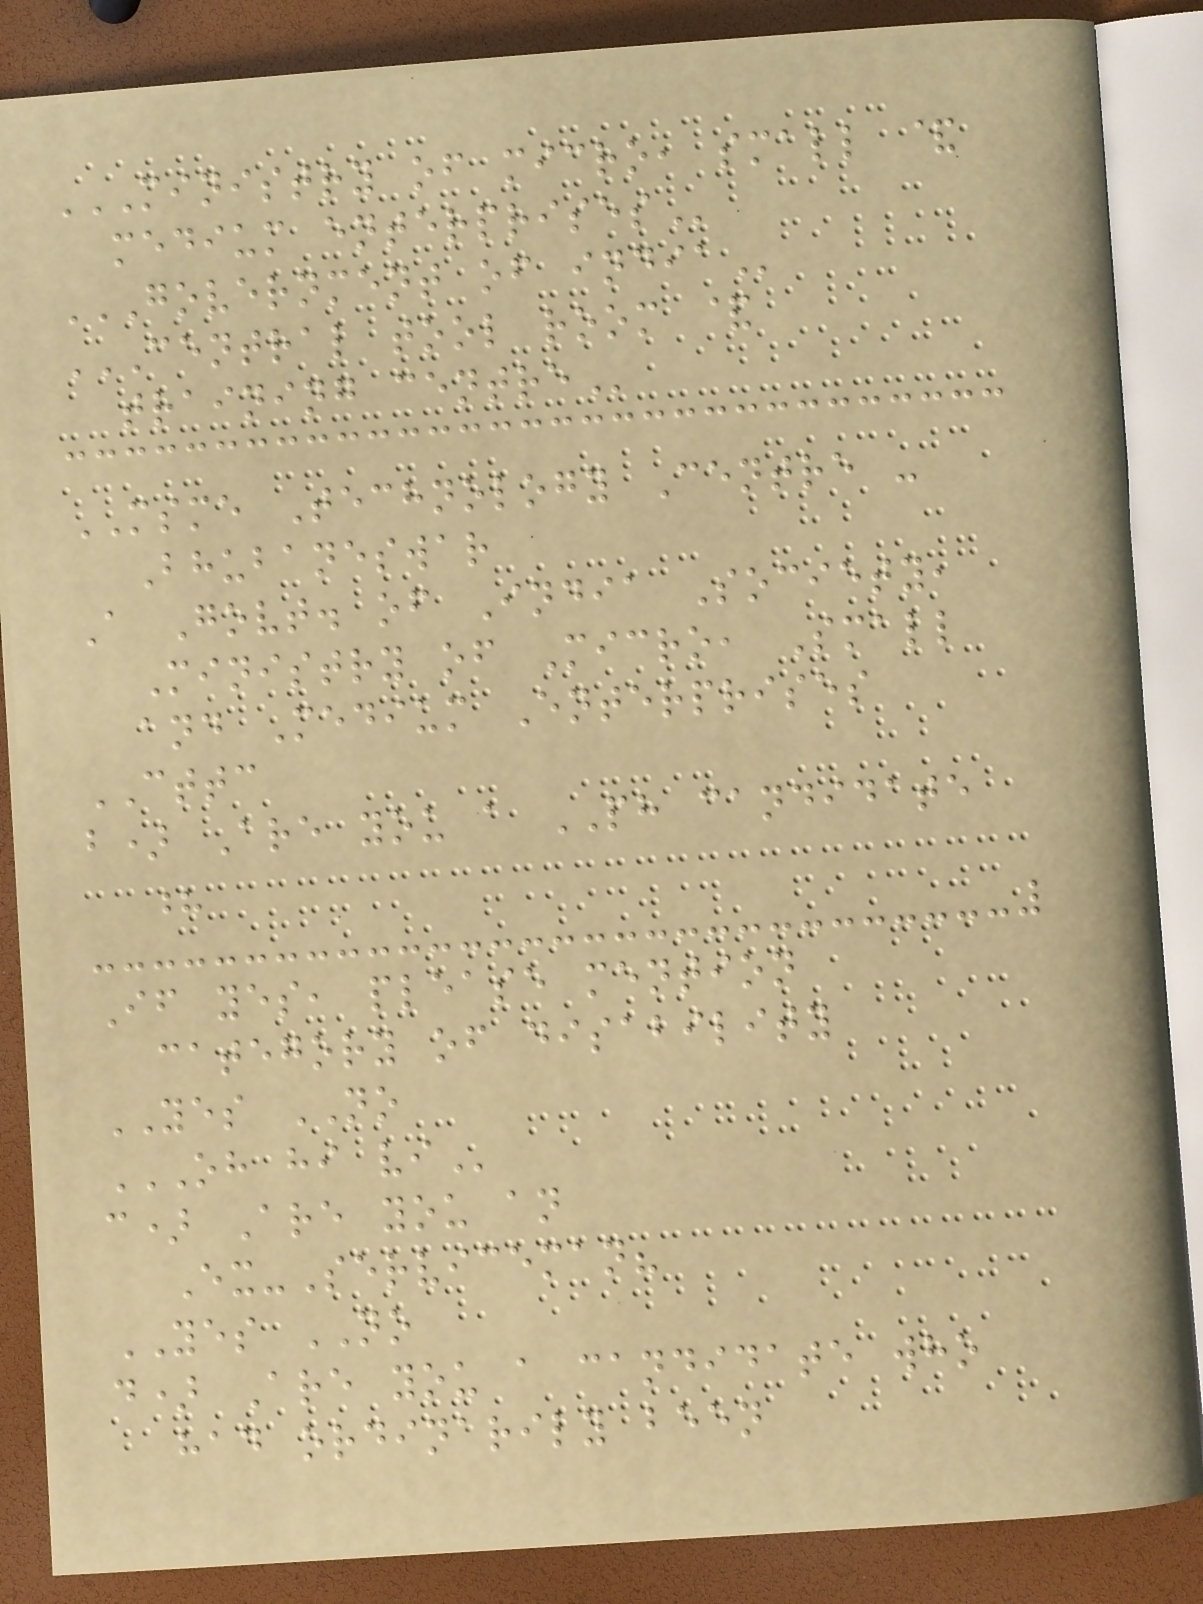MINISTRY OF MICRO, SMALL &
MEDIUM ENTERPRISES
GOVERNMENT OF INDIA
CENTRAL TOOL ROOM &
TRAINING CENTRE
MSME Technology Centre -
Bhubaneswar
A Govt. of India Society,
Ministry of Micro, Small
and Medium Enterprises
CTTC
b) Are you a PH candidate
?
If yes, please mention
category of disability
YES NO
OH HI VI
c) Are you an
Ex-Serviceman?
YES NO
d) Are you a candidate who
had ordinarily been
